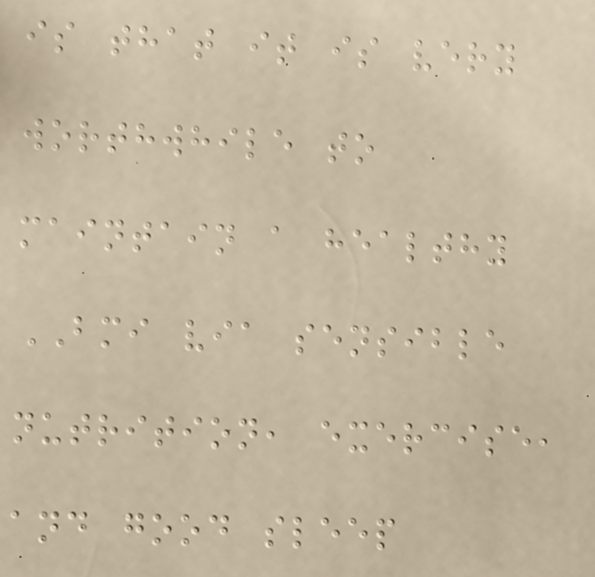is that it is very
worthwhile to
maintain a healthy
BMI via sensible
nutrition, exercise,
and good sleep
